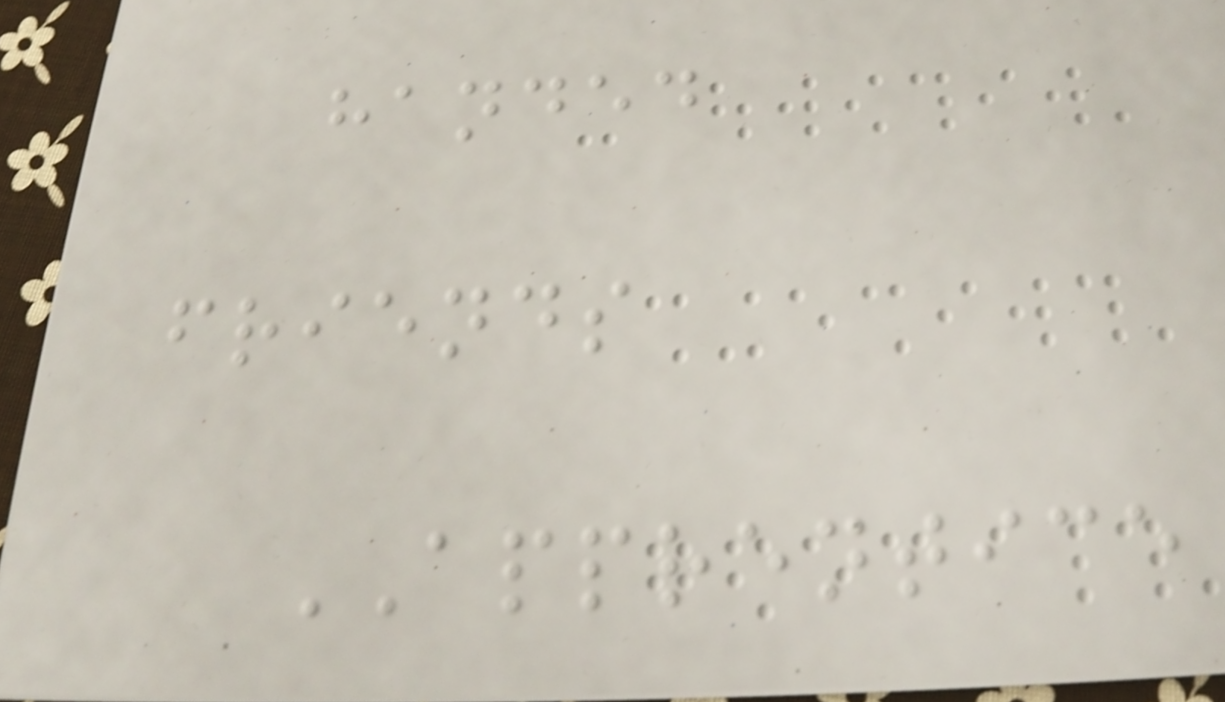handed
friends
APPRENTICE
